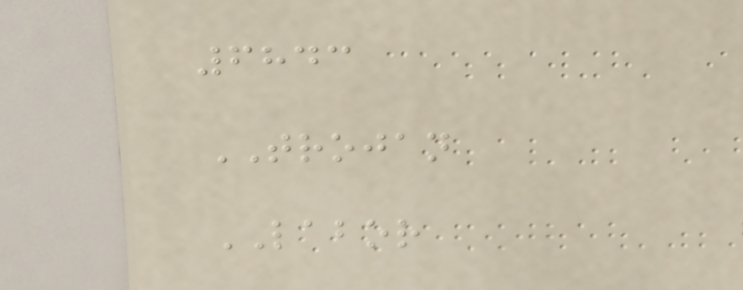6843
TROJAN
LABOR
